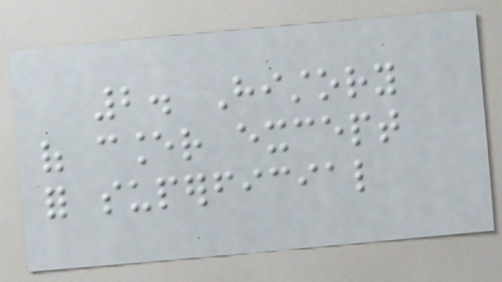2. History
of cancer except
for superficial
